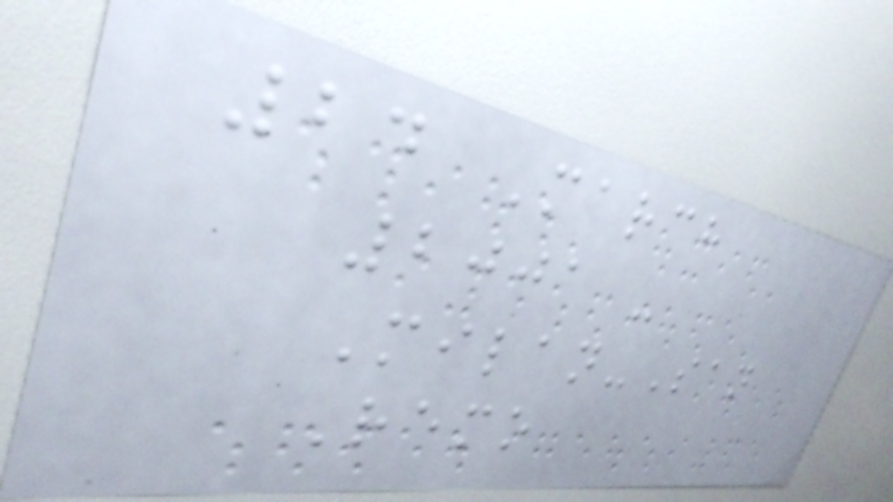24 March
2001 -
Milan-San
Remo
